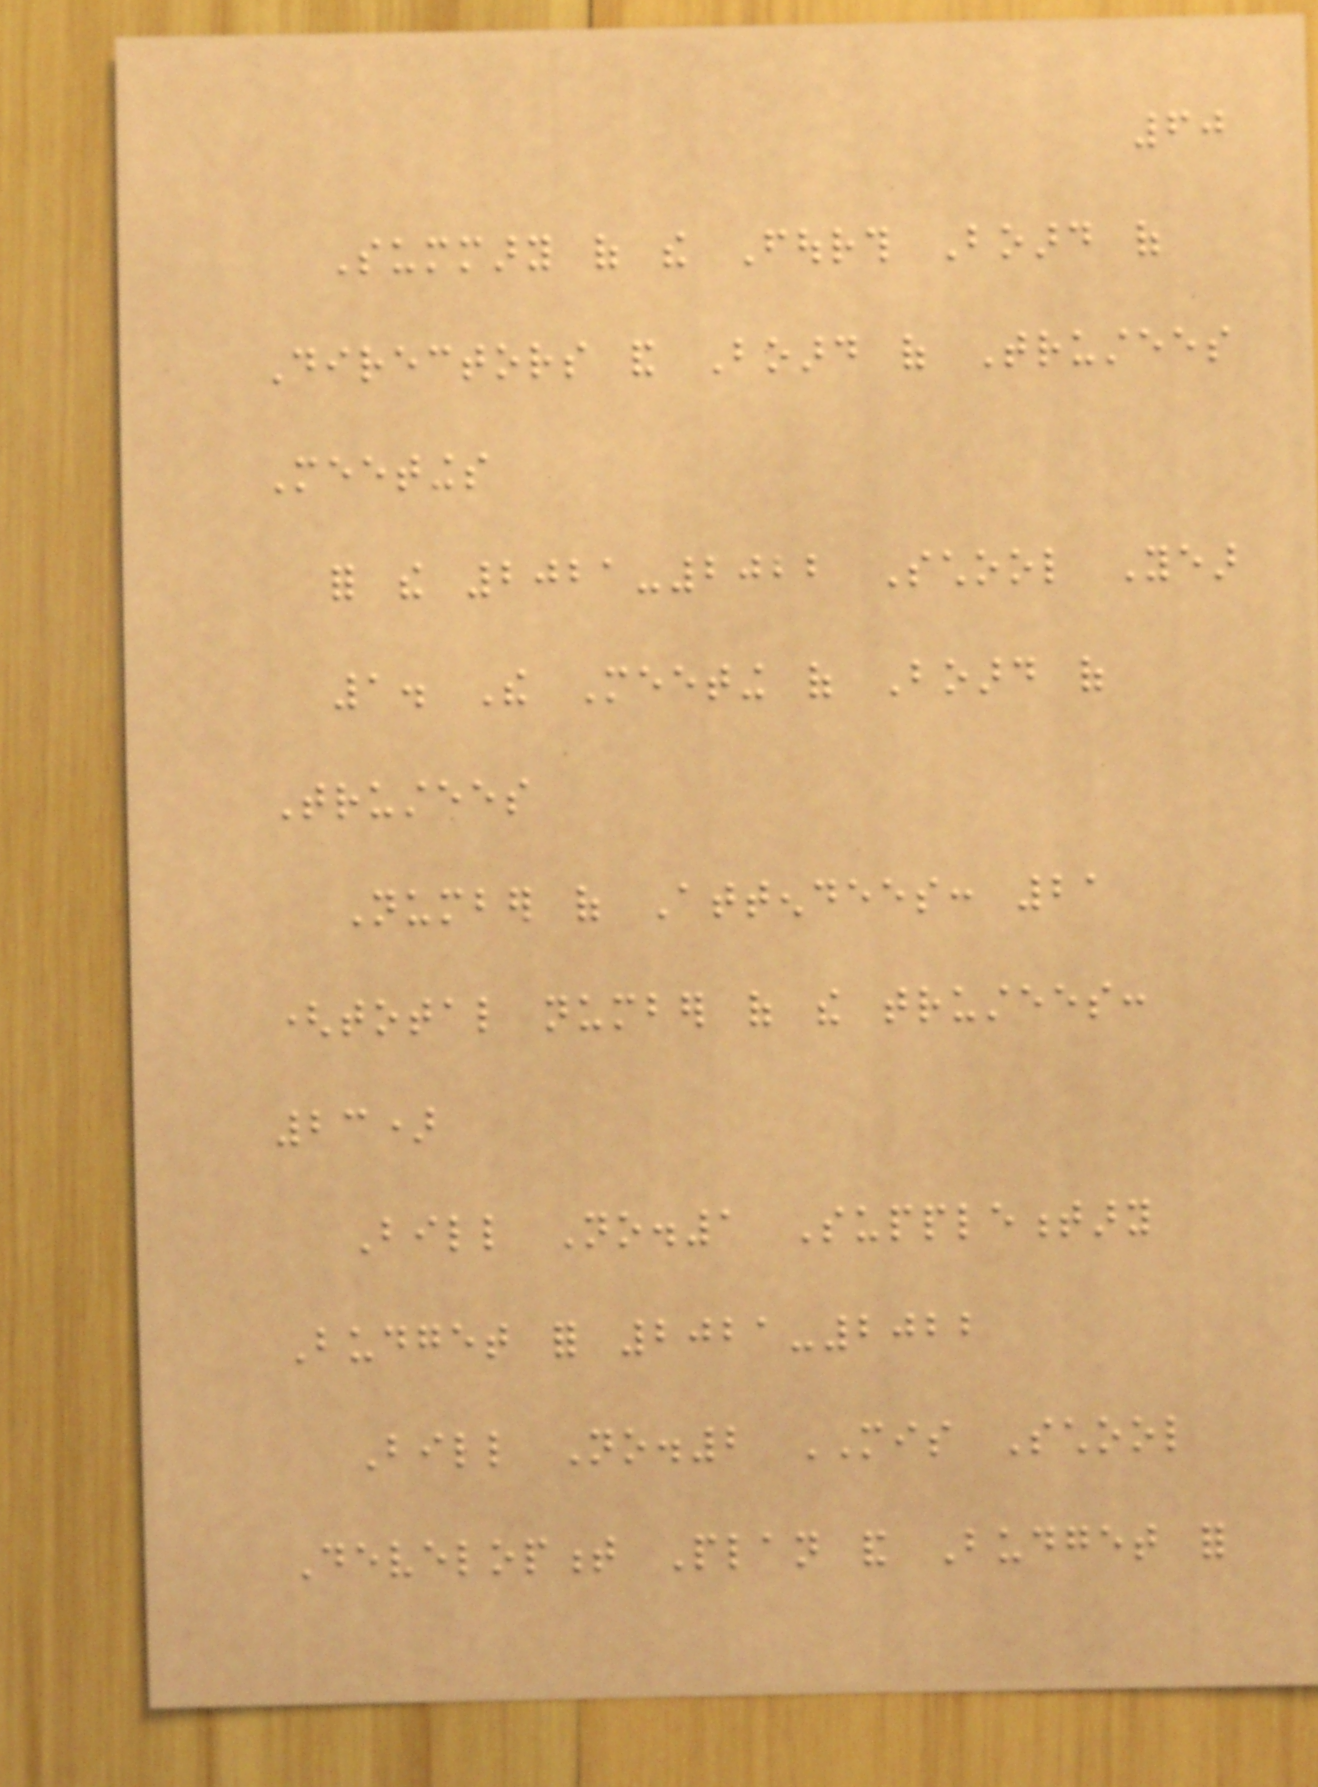60
Summary of the Fourth Board of
Directors and Board of Trustees
Meetings
for the 2021-2022 School Year
1. The Meeting of Board of
Trustees
Number of Attendees: 21
(total number of the trustees:
23)
Bill No.1 Supplementary
Budget for 2021-2022
Bill No.2 MIS School
Development Plan and Budget for
